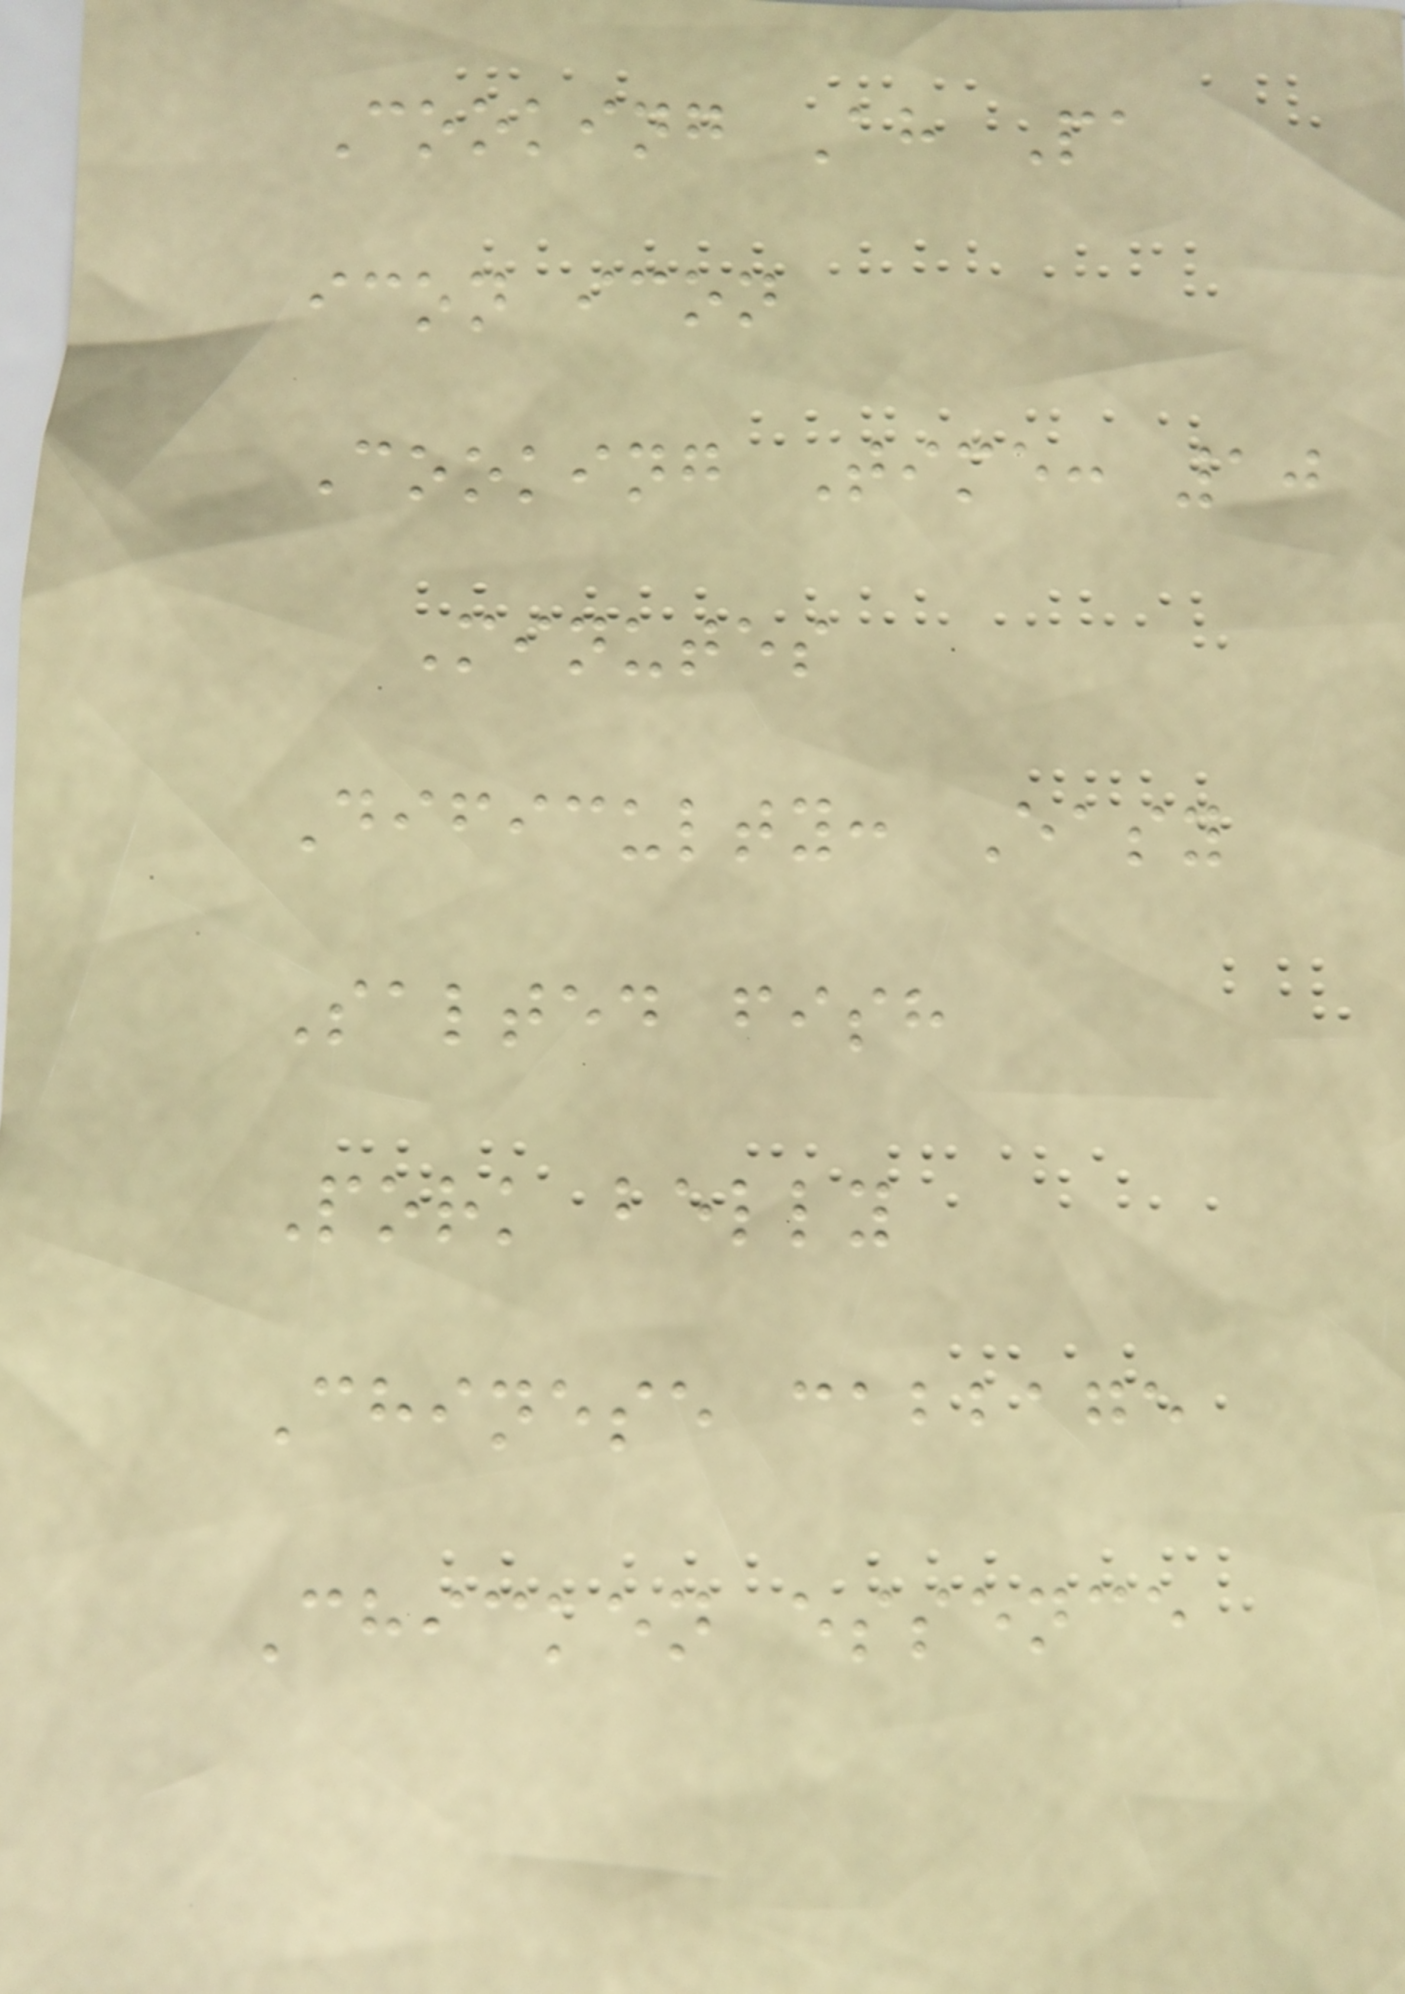Cooking Ah Pa
icon icon
Cooking Time: 10
Minutes
Dificulty: Easy
Salted fish
Pork belly
Chinese cabbage
Chicken essence
